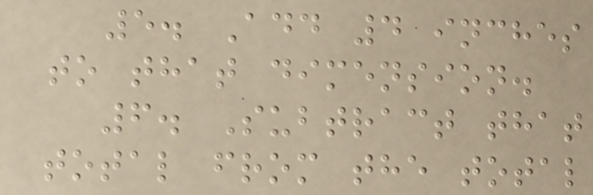5. Add 4 inches
to that dimension.
6. Subtract that
total from the total
